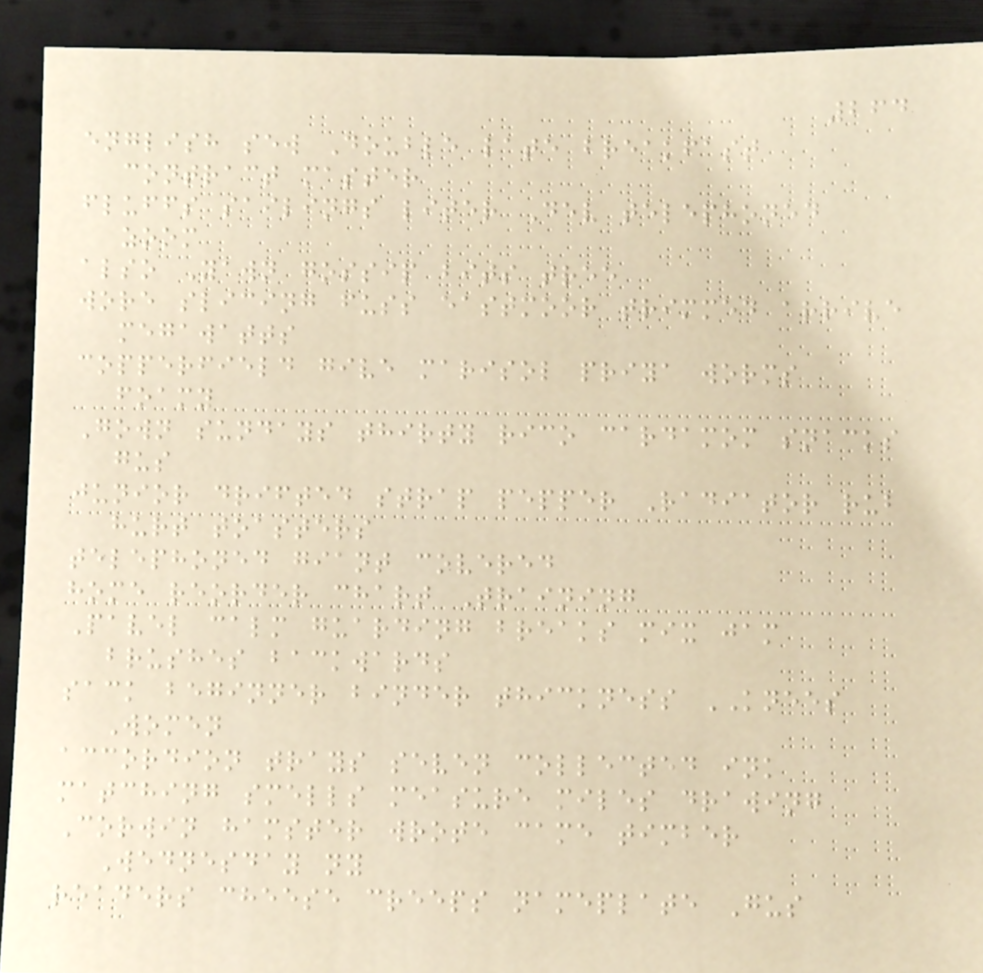264
english sew Double late breakfast
contract master
fluffs sailings liter Dev telephoned
zoom
also Yawn gossip bits tree
wore slicing fuss eastmoor trimmed arrive
megawatts
copperfield give marisol priya worms
foamy
Gown sundays thirty rico cardamom snacks
gus
junior drifted strap pepper Radiator rub
hurt toasters
telephoned giant covered
home reorder chart Training
Pavel calm guarding breaks mix jam
brushes backwards
sack beginner binder thickness KNEES
Women
accordion trays seven collected ink
matching smells measure miles drawing
Corwin hamster wrote came timber
Wednesday ny
readers cheese creeps nameplate Gus
